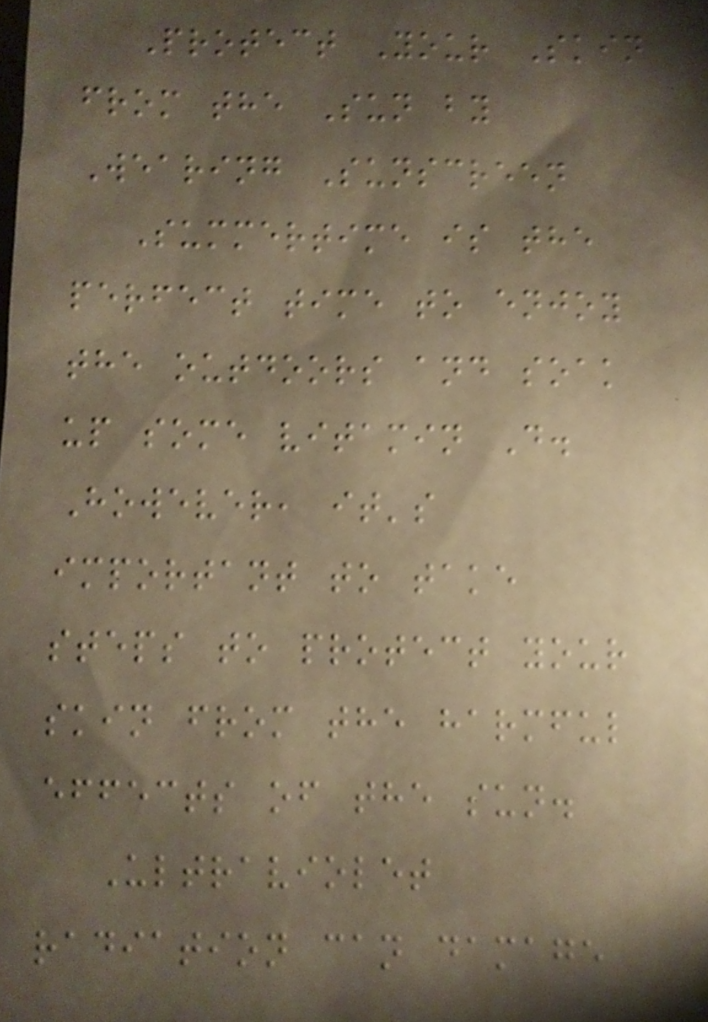Protect Your Skin
from the Sun by
Wearing Sunscreen
Summertime is the
perfect time to enjoy
the outdoors and soak
up some vitamin D.
However, it's
important to take
steps to protect your
skin from the harmful
effects of the sun.
Ultraviolet
radiation can damage
